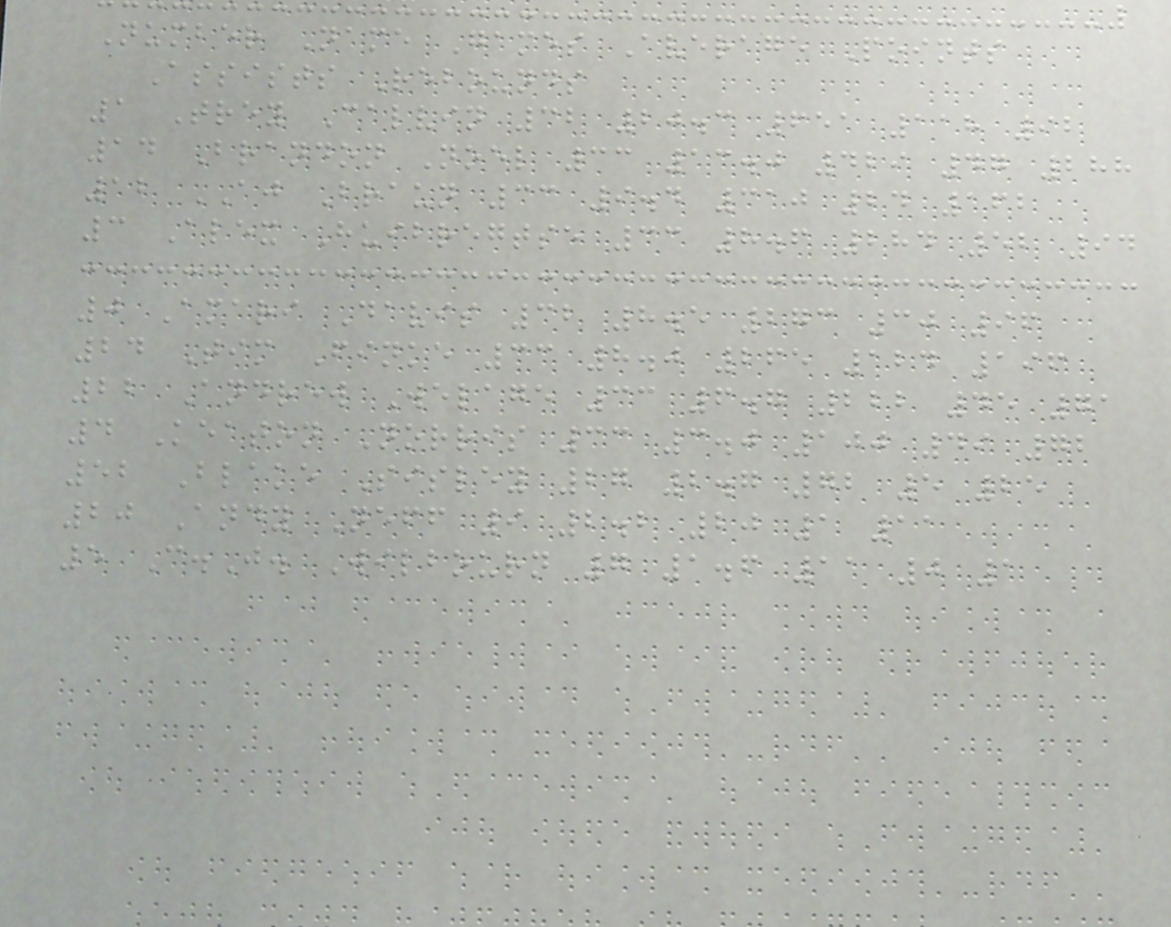Number Name Games Average Points
Assists Rebounds
1 Trey Calvin 32 20.3 651 118 92
14 Brandon Noel 33 13.0 429 47 288
12 AJ Braun 33 9.4 310 24 162
3 Alex Huibregtse 33 8.6 284 52 94
0 Amari Davis 32 8.5 273 30 96
24 Tim Finke 33 8.0 265 124 196
22 Andrew Welage 33 6.7 222 45 71
4 Keaton Norris 33 3.0 100 49 72
52 Blake Sisley 27 2.7 72 5 25
20 Andy Neff 9 2.2 20 1 11
5 C.J. Wilbourn 7 1.6 11 0 1
